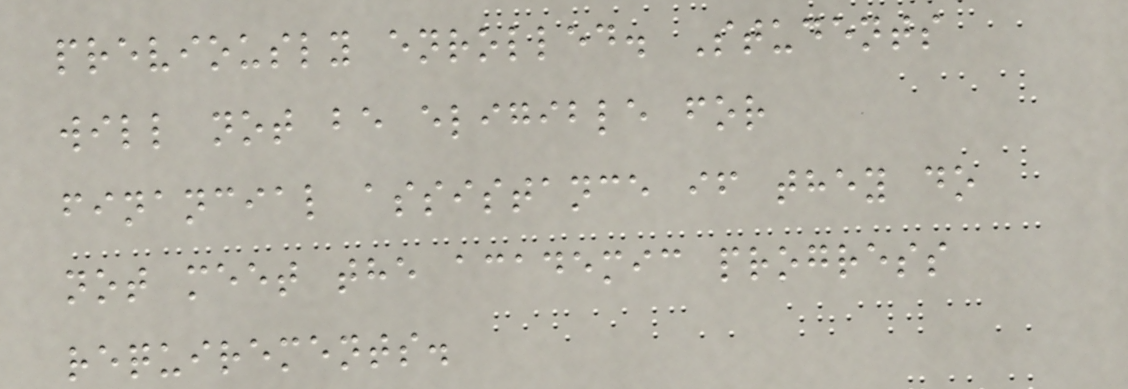previously enrolled. Students
will not be eligible for
financial assistance if they do
not meet the academic progress
requirements.
